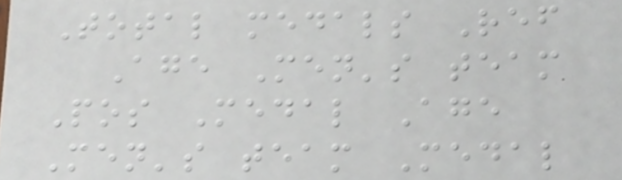Total medals Ref
Age Men's team
Pos Medal Age
Men's team Medal
